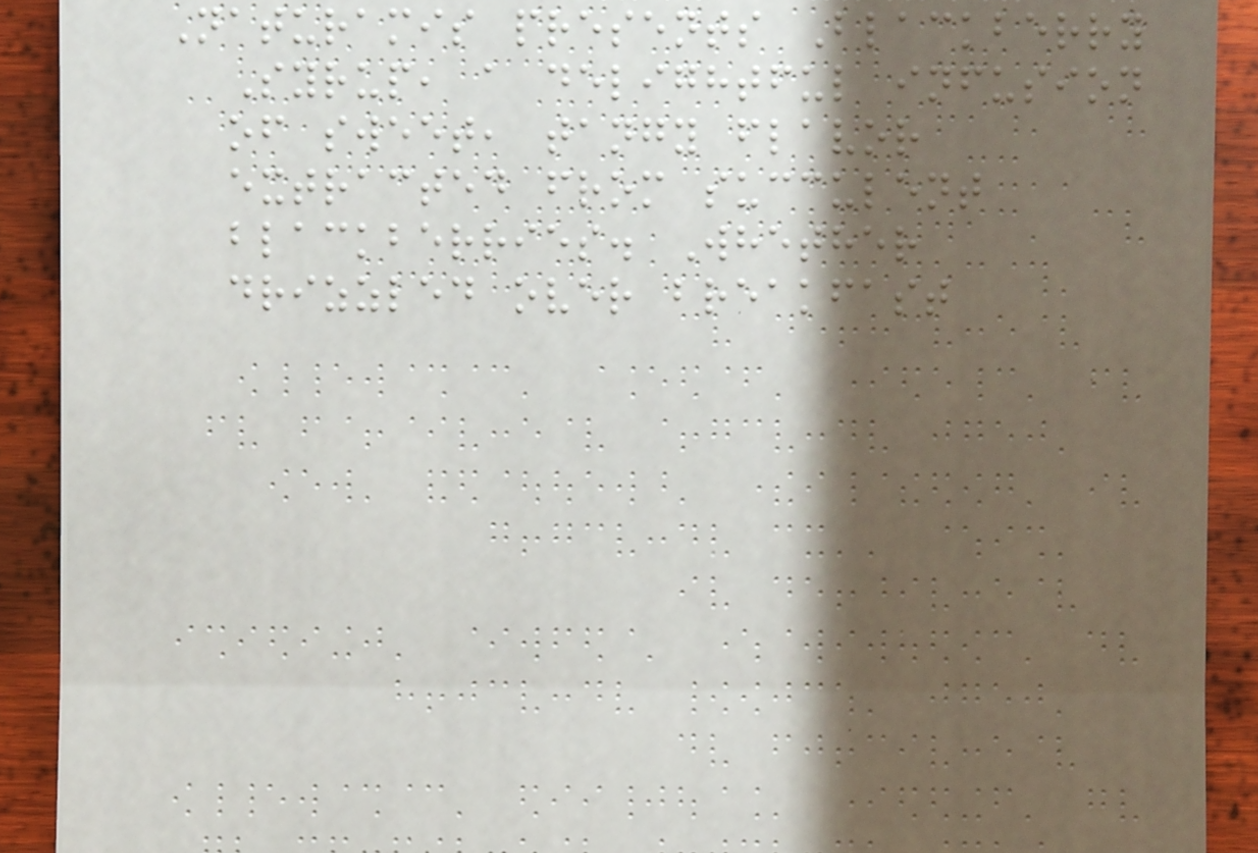Naturamis presents Blackberry
Syrup, a delightful infusion
of sweet, tangy flavor
extracted from succulent
blackberries. Whether
drizzled over breakfast
